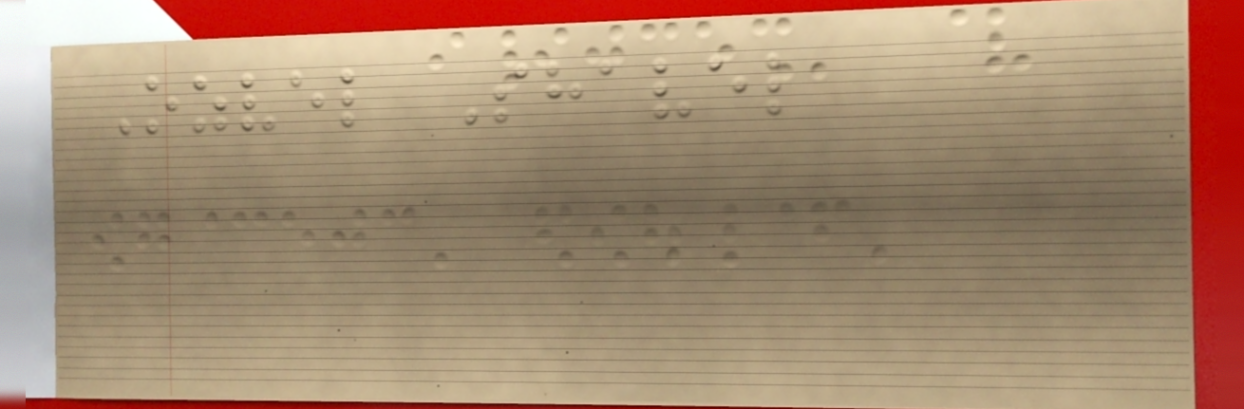Ozvel Shavel
